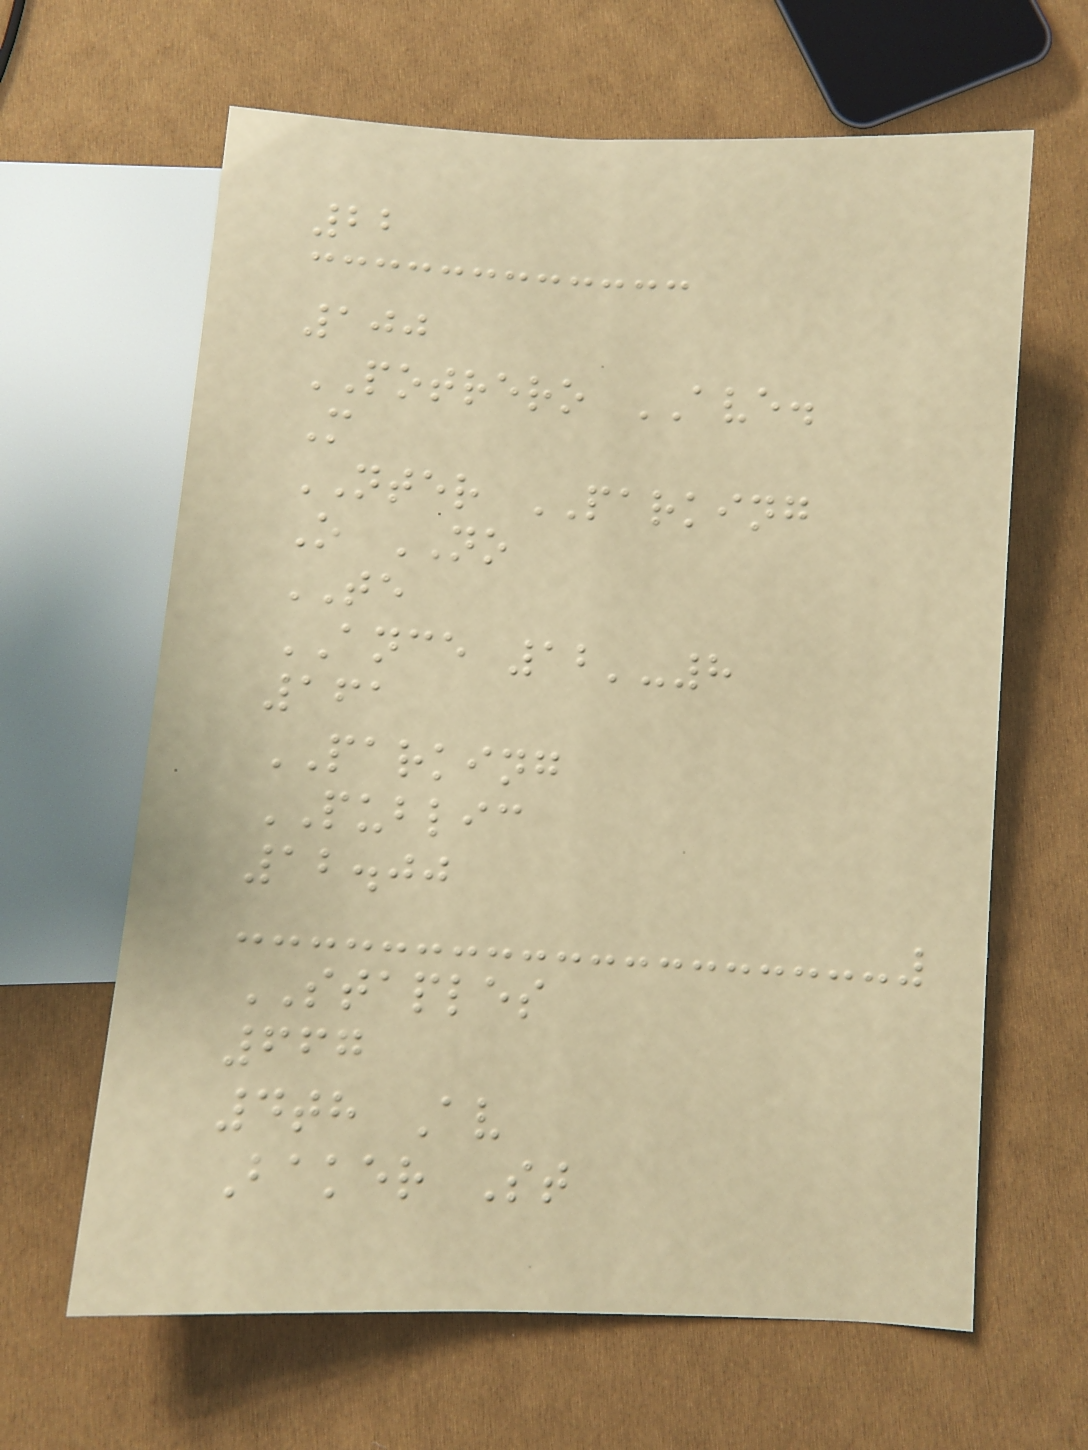22
100
POTRERO AVE.
M
NTER PARKING
O NO
TE
ANCE 12'-8
161
PARKING
PUBLIC
12.00
STAPLES
667
4th Av
Baker St
